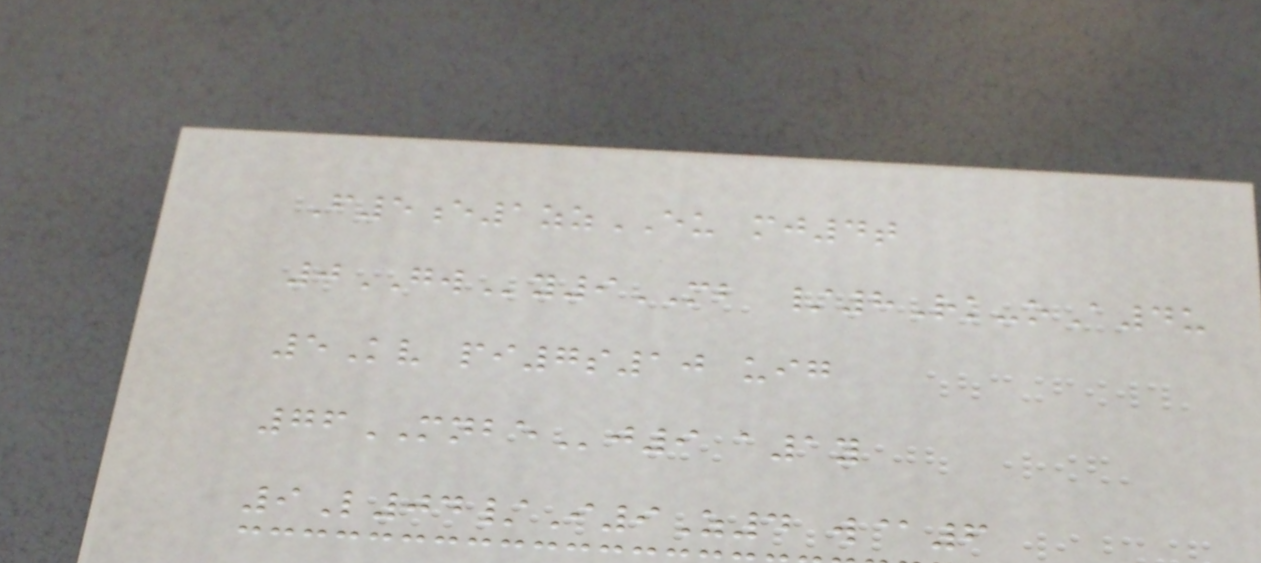F5e1zzEU mj4t
0GWy9MB /8Rk-oA4u
5Kv pi7s10 uig
76MNBEj9 a1y
9L04/I9Z4 w@6
